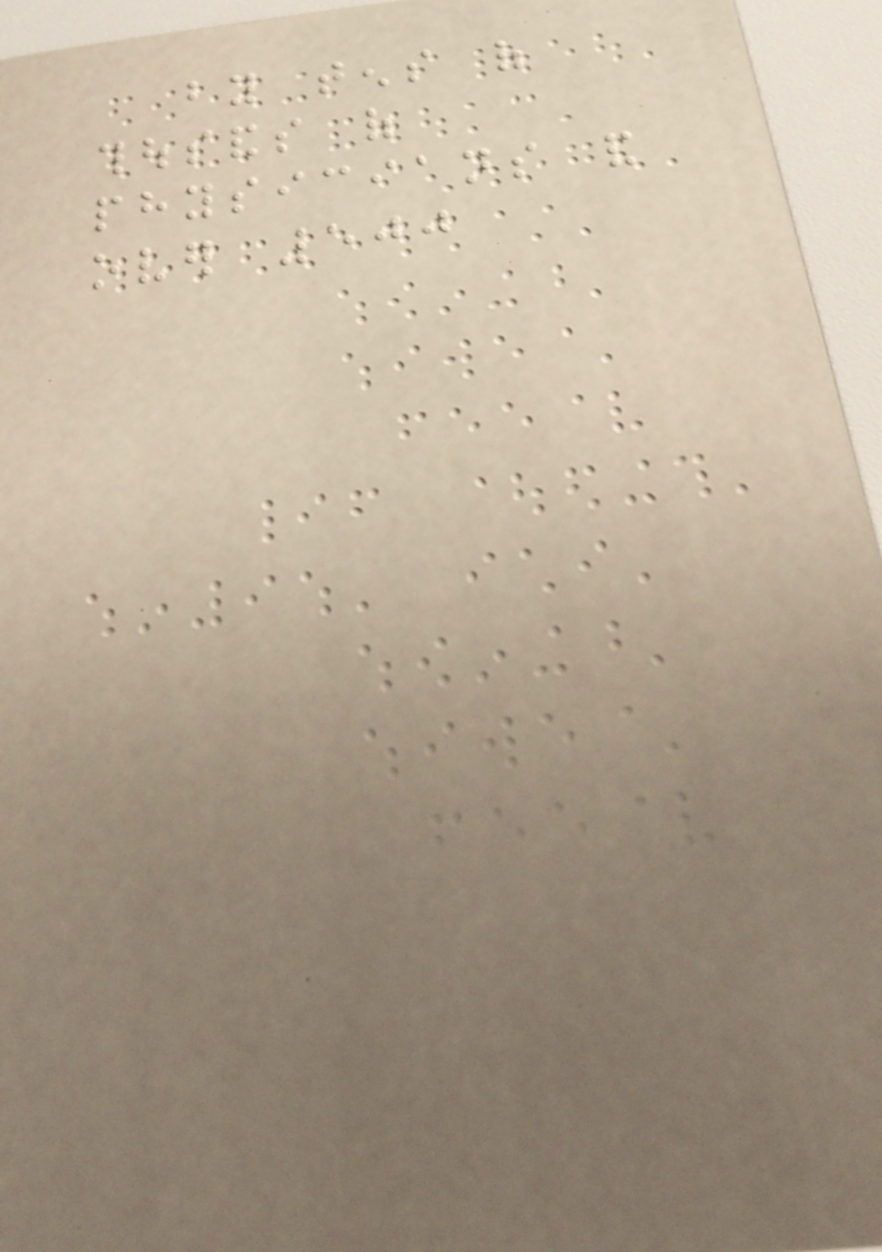by tens of
thousands of
physicians and
over 500
